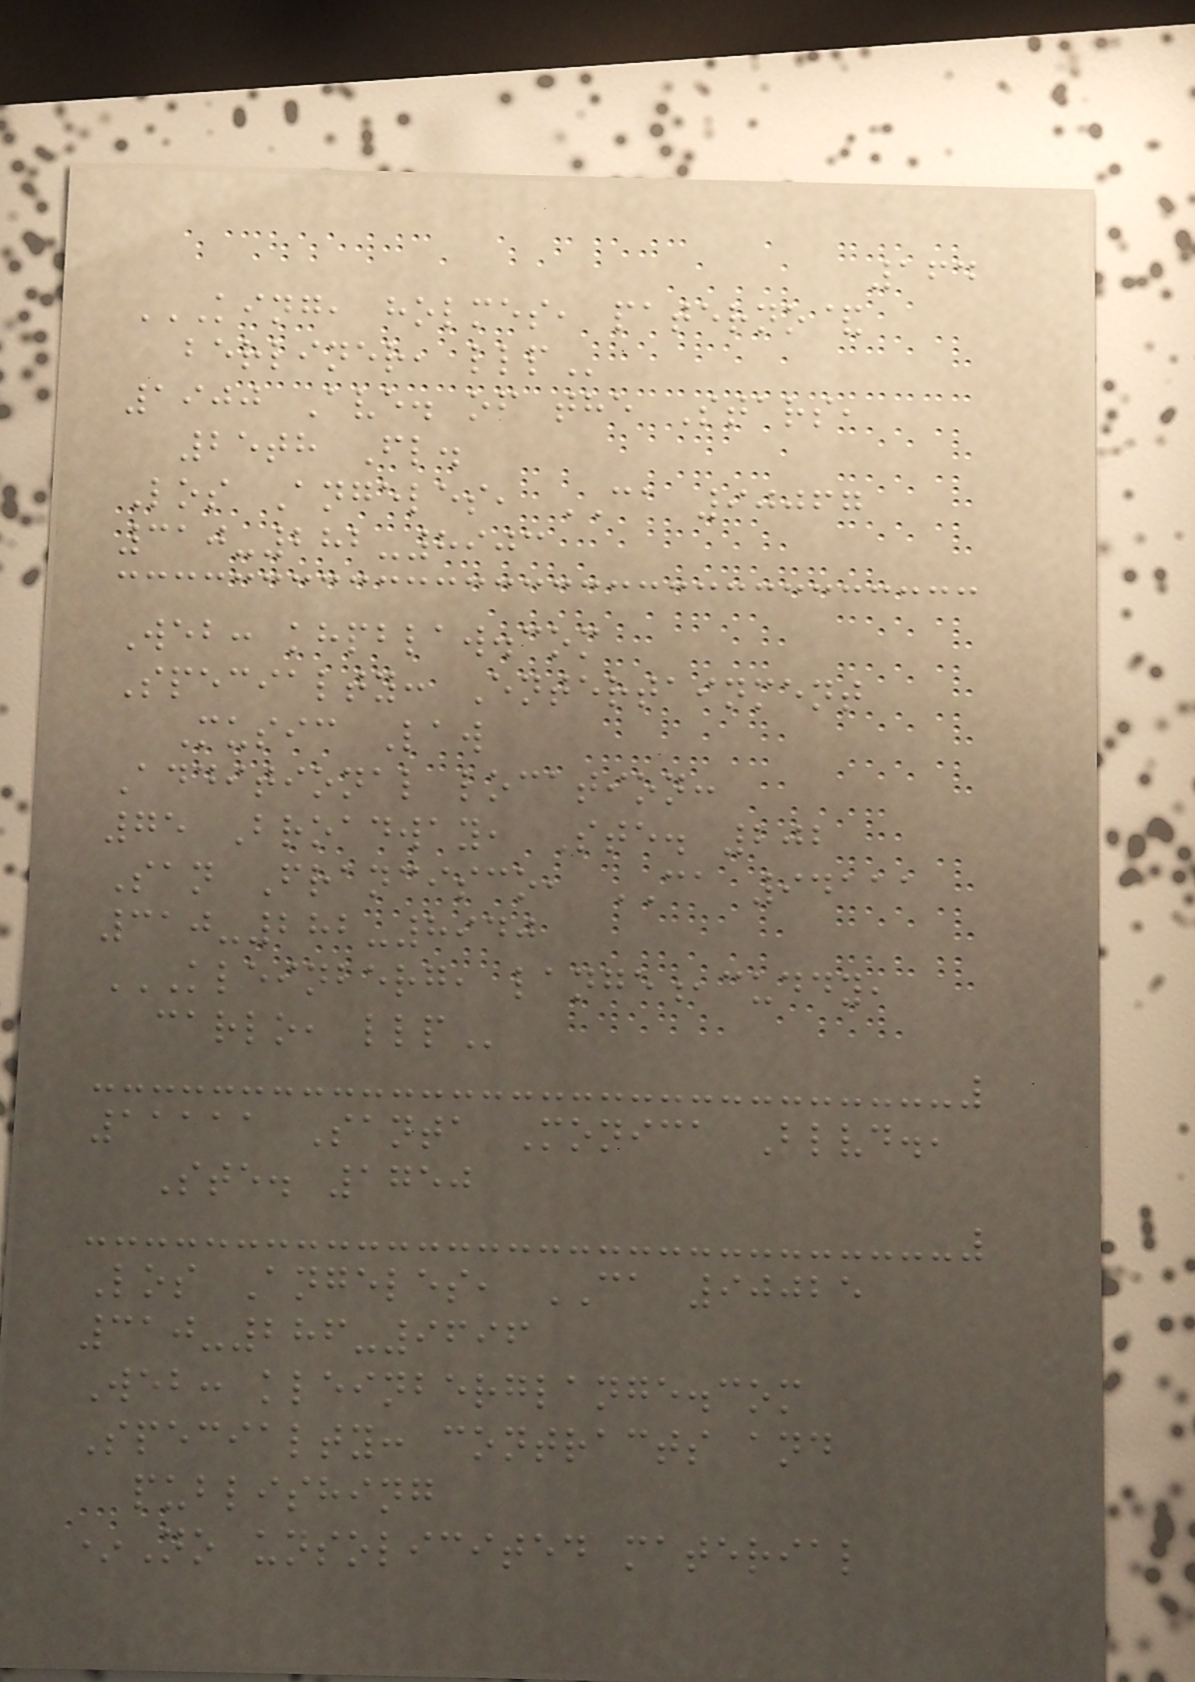164
KING, HOLMES, PATERNO&
BERLINER, LLP
1900 Ave. of the Stars,
25th Fl.
Los Angeles, CA 90067
310-282-8903
Web: khpblaw.com
Specialty: Entertainment
Music Law
Additional location:
75 Broadway, Ste. 202
San Francisco, CA 94111
310-282-8940
KLEINBERG, LANGE,CUDDY,
CARLO, LLP
11111 Santa Monica Blvd.,
Ste. 1750
Los Angeles, CA 90025
310-286-9696
Web: kleinberglange.com
Specialty: contracts and
publishing
*No unsolicited material
